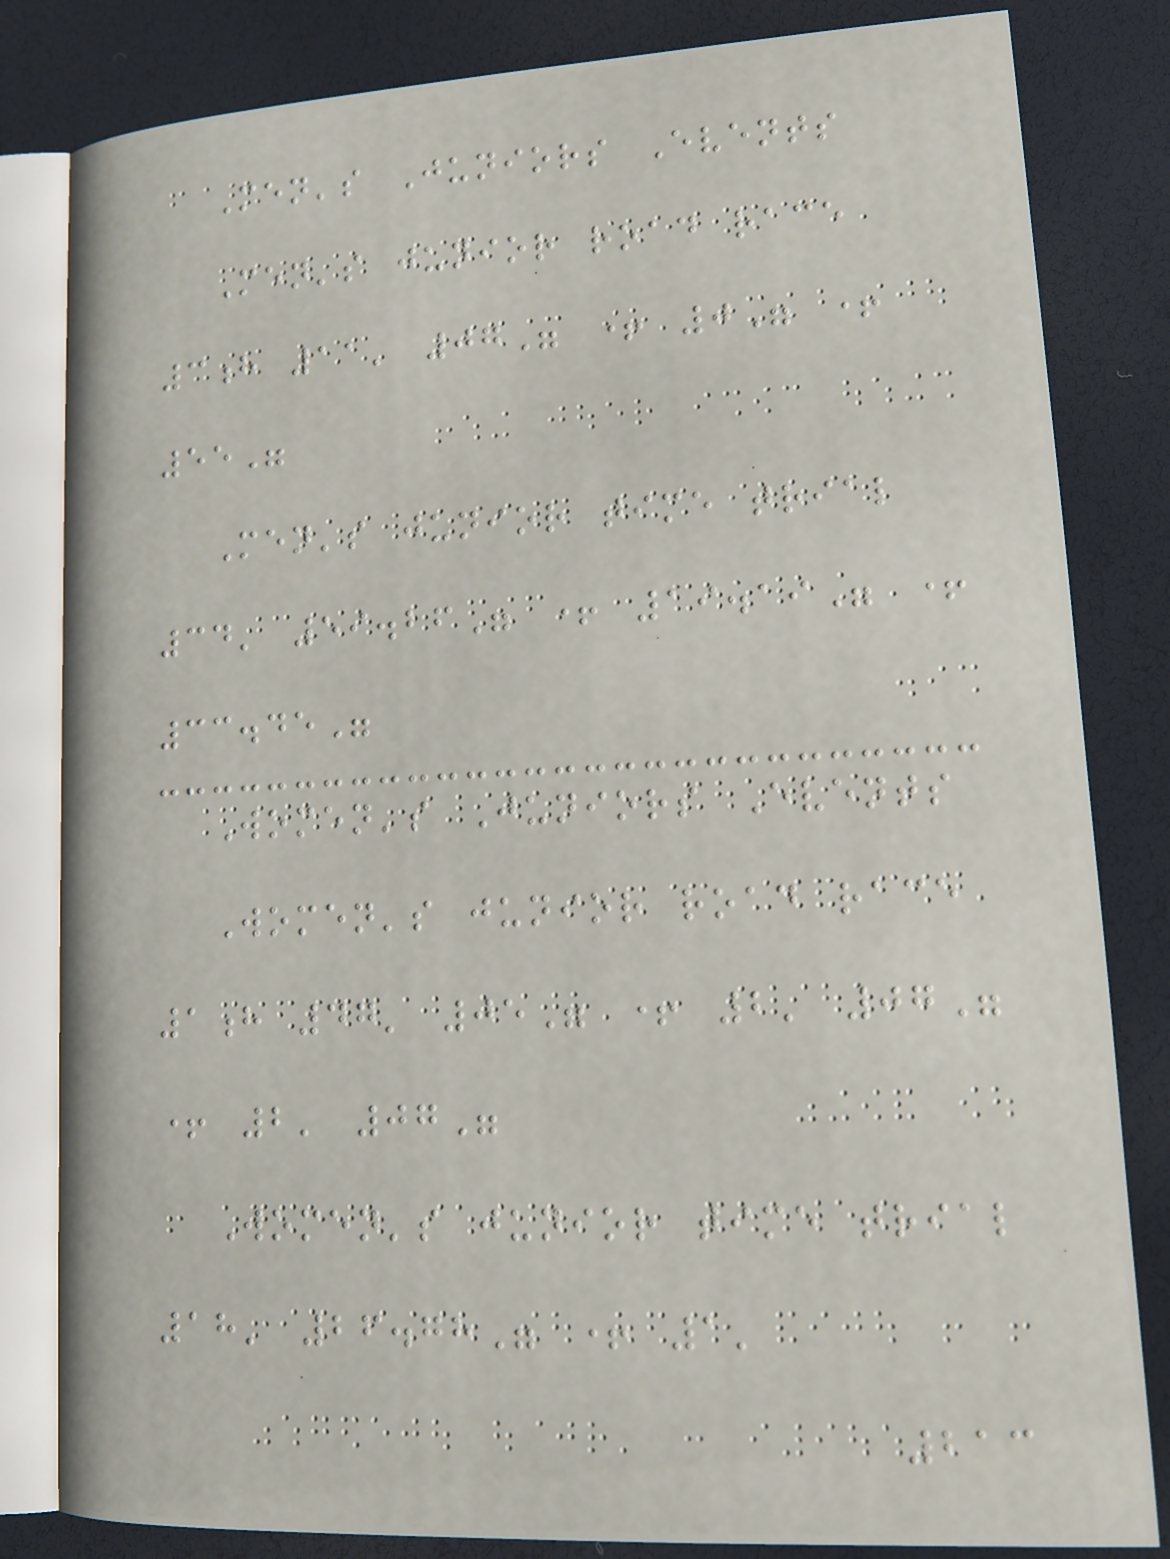Men's Juniors Events
Men's junior road race
3h 11' 07" + 0" +
55"
Men's junior time trial
34' 59.26" + 19.19" +
33.45"
Women's Juniors Events
Women's junior road race
1h 47' 05" + 2' 07"
+ 2' 07"
Women's junior time trial
18' 26.78" + 1'
213
